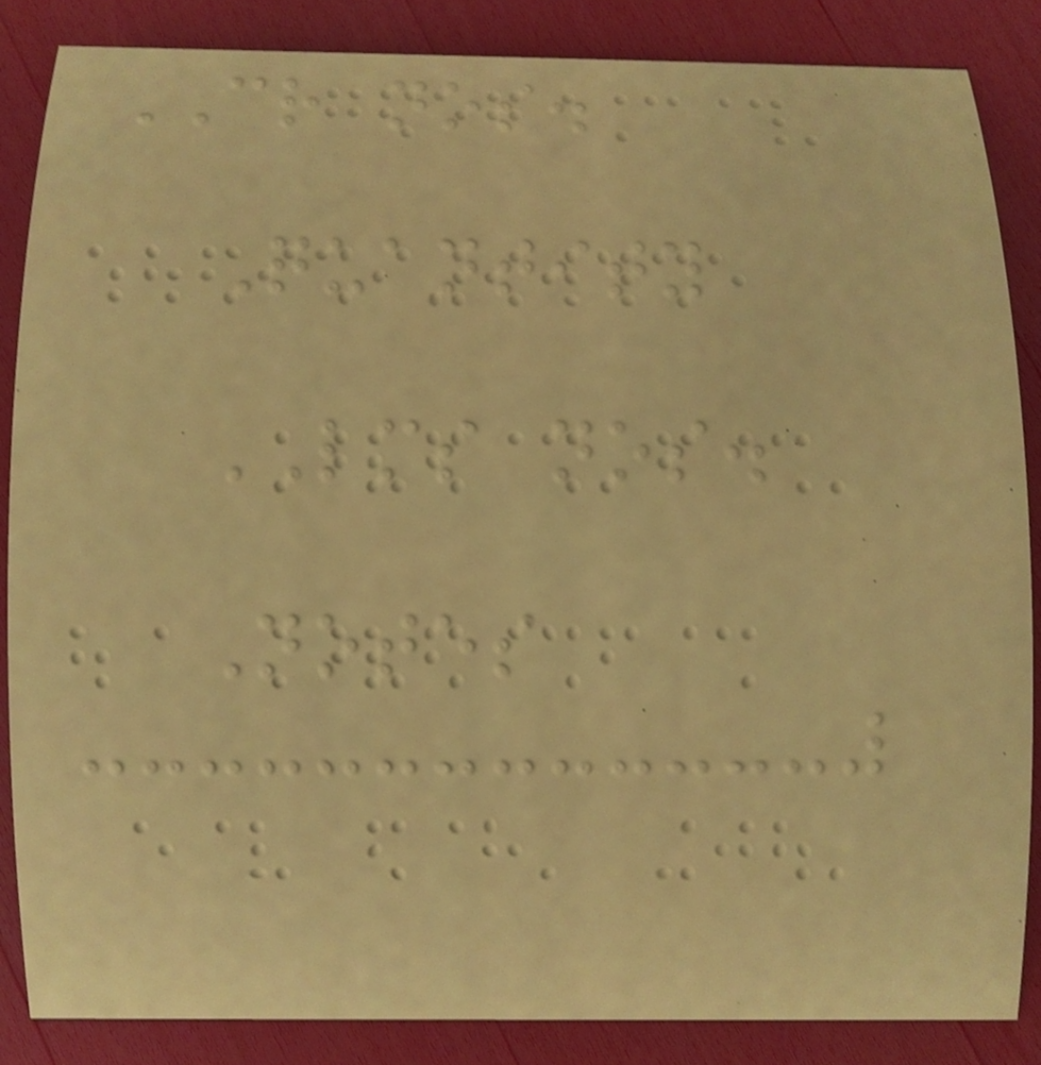CR nos.
Quantity
LMS nos.
Notes
